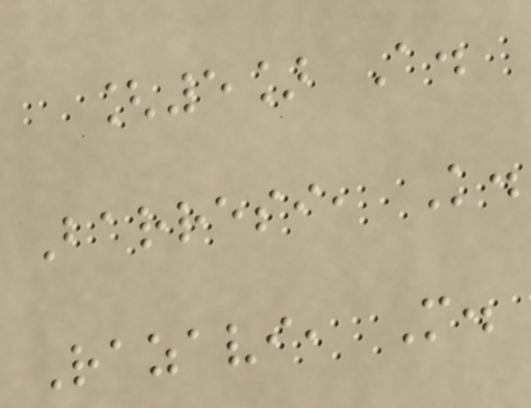[5] A.
Barresi, K.
Razavi, M.
